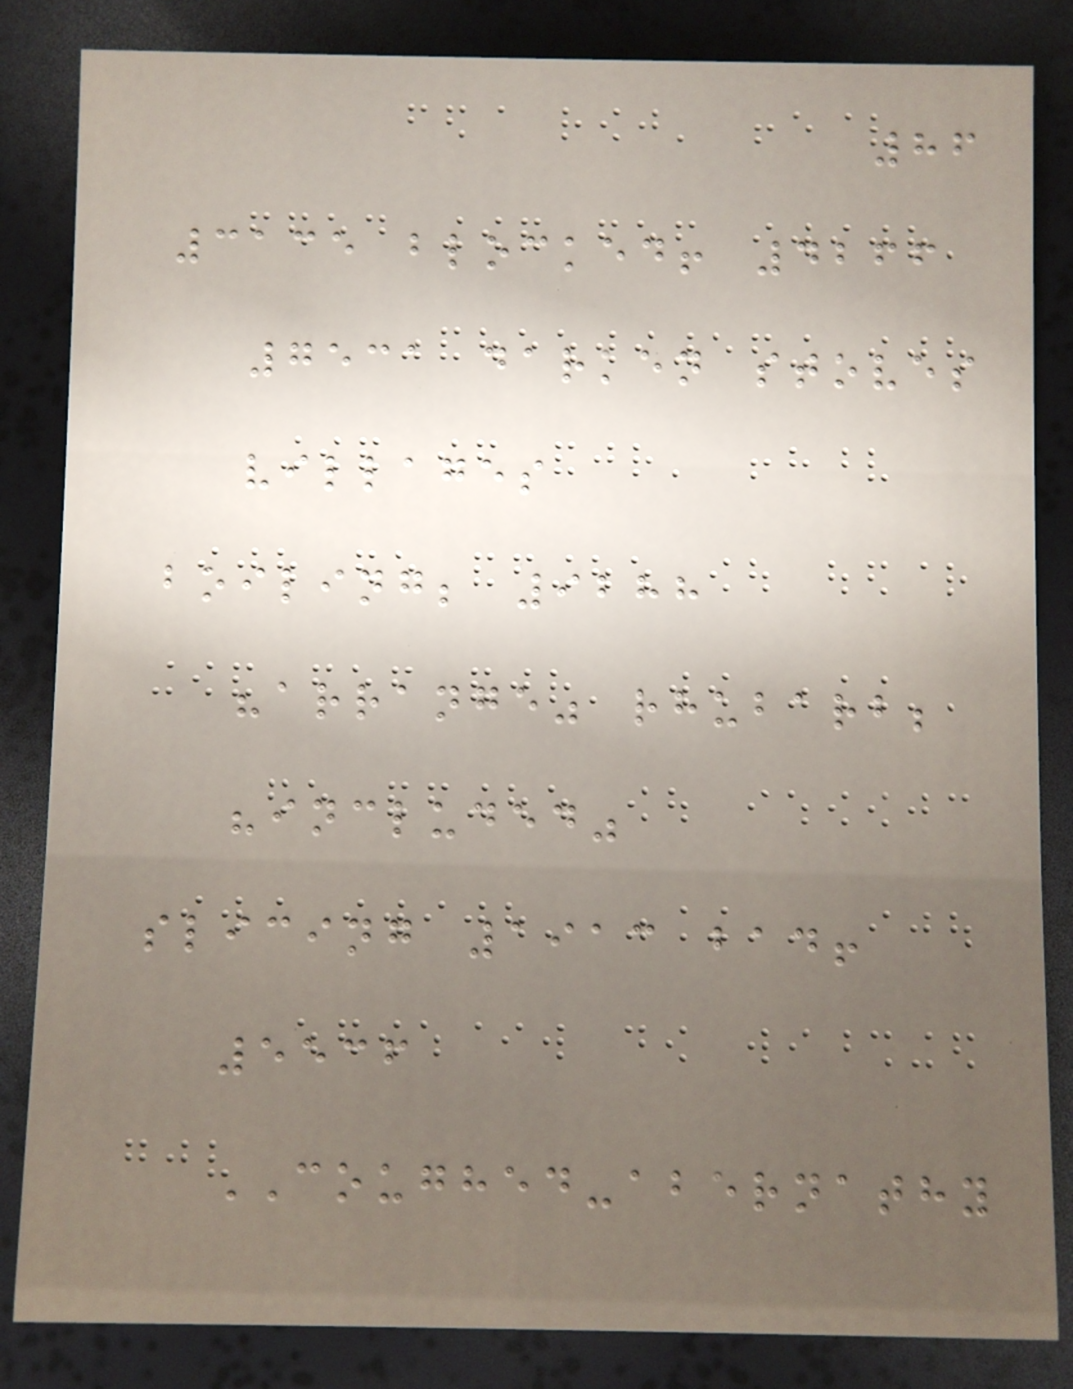86
3135 blocked! 4266
7531 darken stoves
villages
boiling; 9288
"arrange" rhubarb;
"included"
slicing 1913 bad!
5536
COUGHED-abernathy
